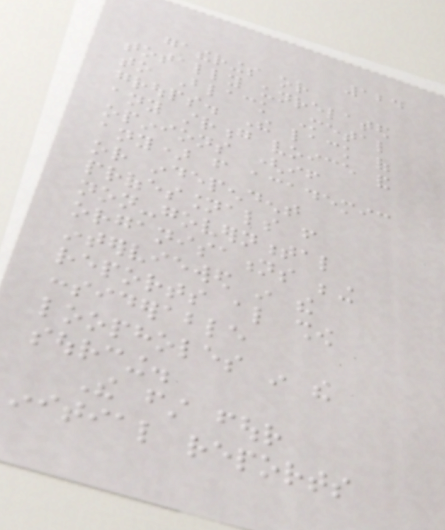124
gatherings or
totally unrelated
to Black Metal
groups. The lack of
any strong voice and
opinions (if
any) from academic
or independent
professionals from
non-governmental
organisations being
interviewed in the
reports also show
considerable
loopholes in the
sourcing.
The first four
initial reports
